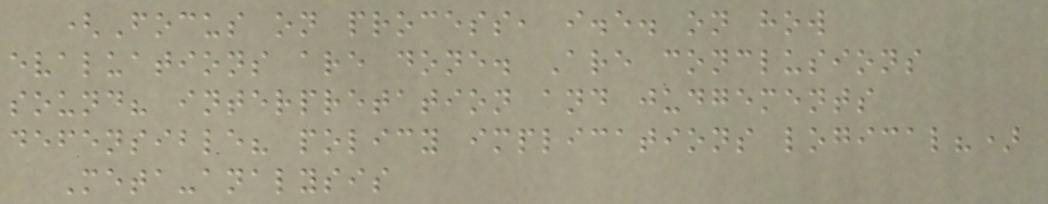(Focus on process, i.e. on how
evaluations are done. Are conclusions
sound? interpretation and judgements
defensible? policy implications logical?)
Meta-analysis
